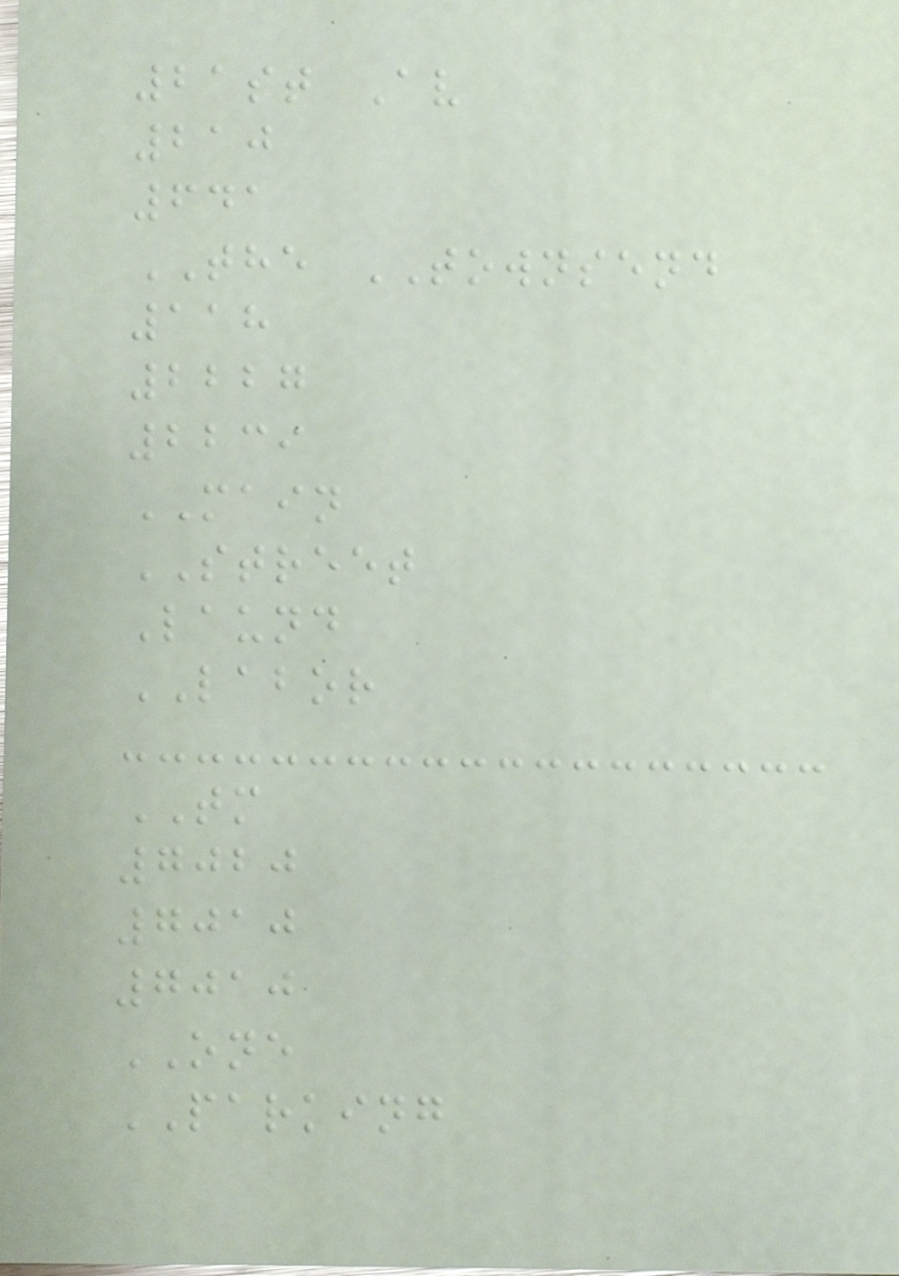21st Av
210
641
THE TOWNSEND
118
2227
2239
MAIN
STREET
Laund
LABOR
TM
7020
7010
7010
ONE
PARKING
